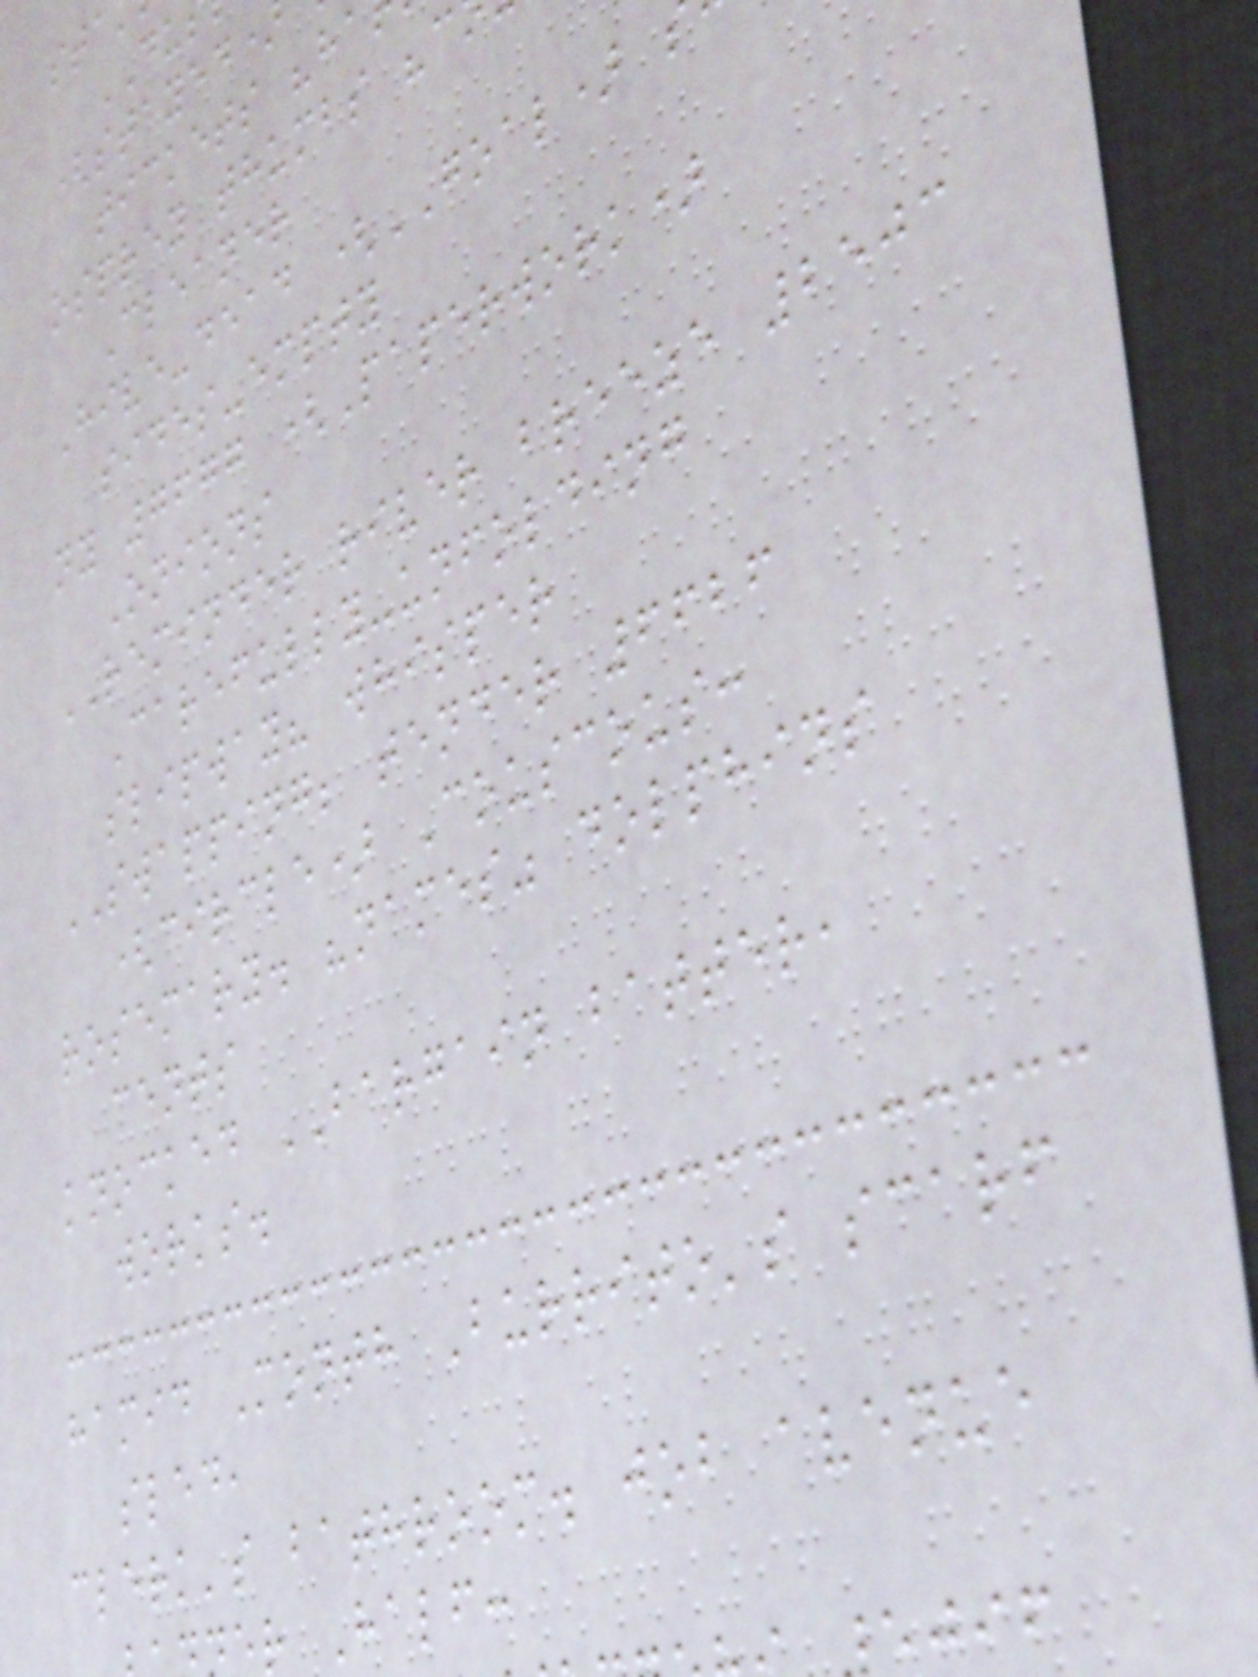DU
(stayed
tickets "ha
osprey thumbs "c
Cleaner
Hive-dead (GOAL)
sides-empty
ny 7677 (Paperwork)
Onions
REMINDER river breeze 2503
Carefully-unfolding
slipway? whisper
SWAPPING; tender 6626
(circle) Couscous:
rosemary. "names" dolphins
cents
knocked BARGAIN batter,
works.
hamid Month Burrito's scarf
sled,
clerk's bathroom. job avenue
r Half:
